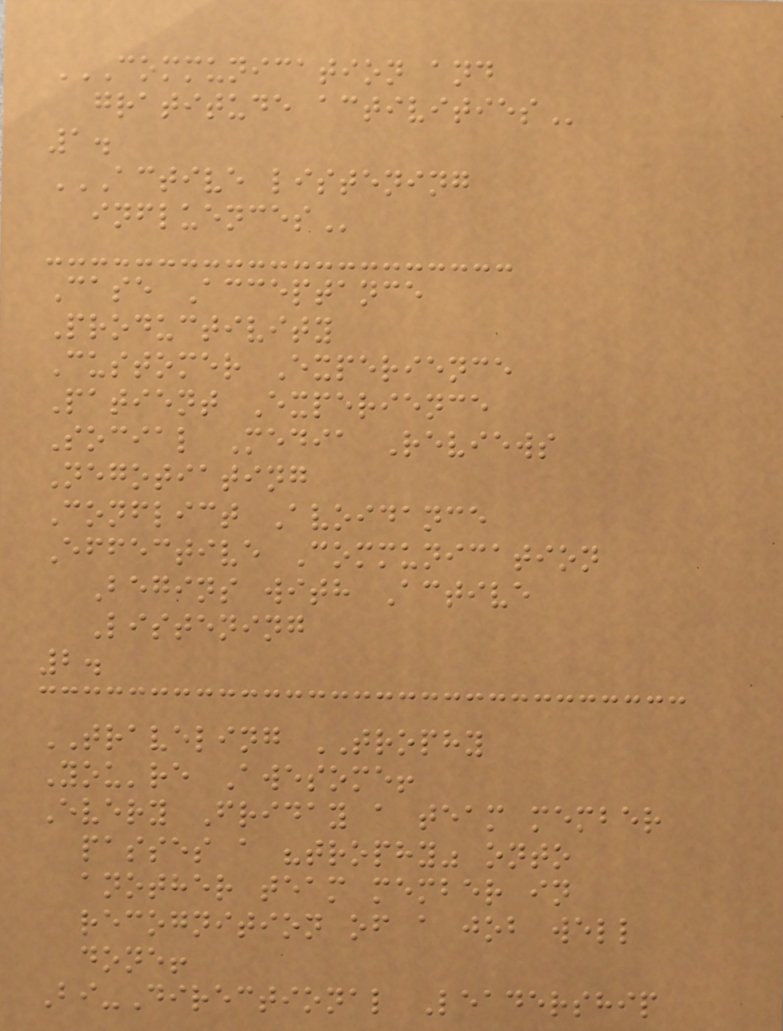COMMUNICATION AND
GRATITUDE ACTIVITIES
1.
ACTIVE LISTENING
INFLUENCES
Case Acceptance
Productivity
Customer Experience
Patient Experience
Social Media Reviews
Negotiating
Conflict Avoidance
Effective Communication
Begins with Active
Listening
2.
TRAVELING TROPHY
You're Awesome!
Every Friday a team member
passes a "trophy" onto
another team member in
recognition of a job well
done!
Bi-Directional Leadership
